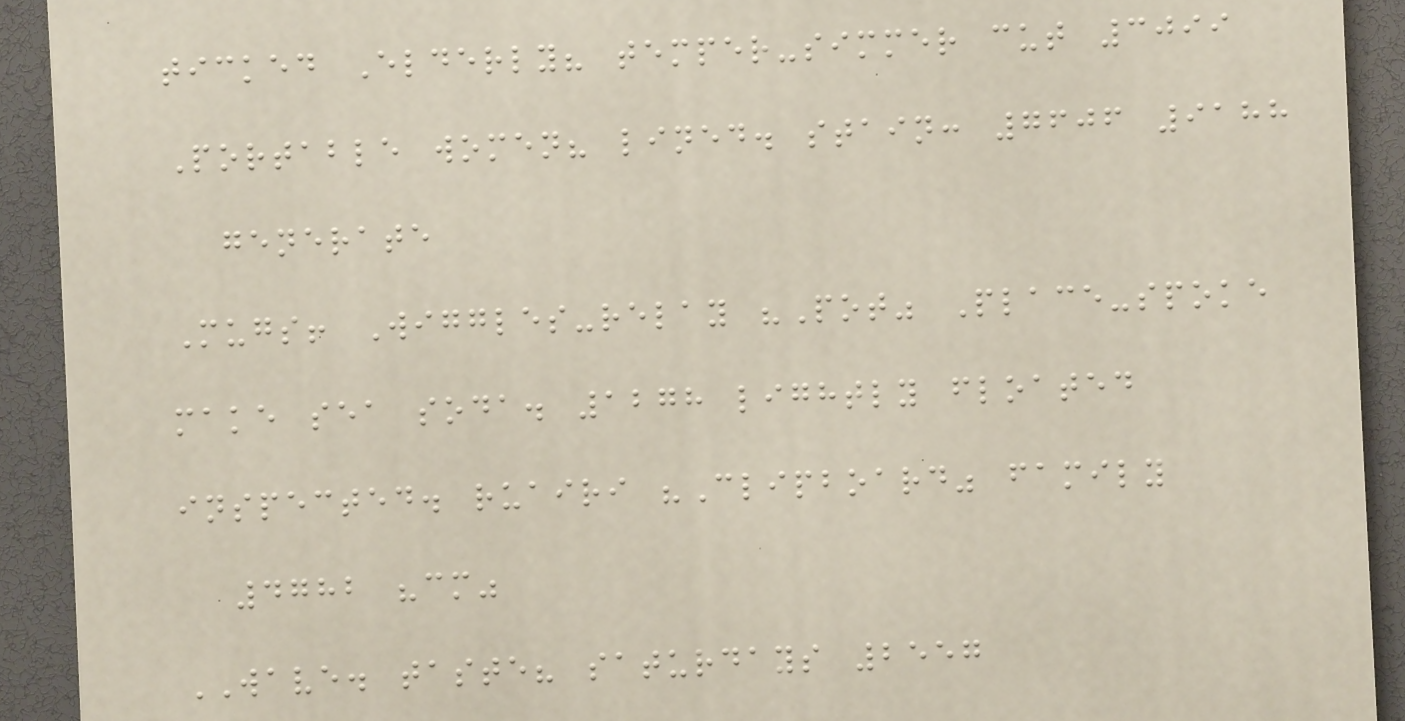ticked Elderly? temper-simmer cut 3099
Portable women? lined. stain: 7606 9188
generate
Mugs! Wiggles-relay "Pot" Place-spoke
make sea soda. 1278 lightly floated
inspected. ruairi "Clipboard" family
4782 "cm"
WAVE. taste? saturdays 2557
